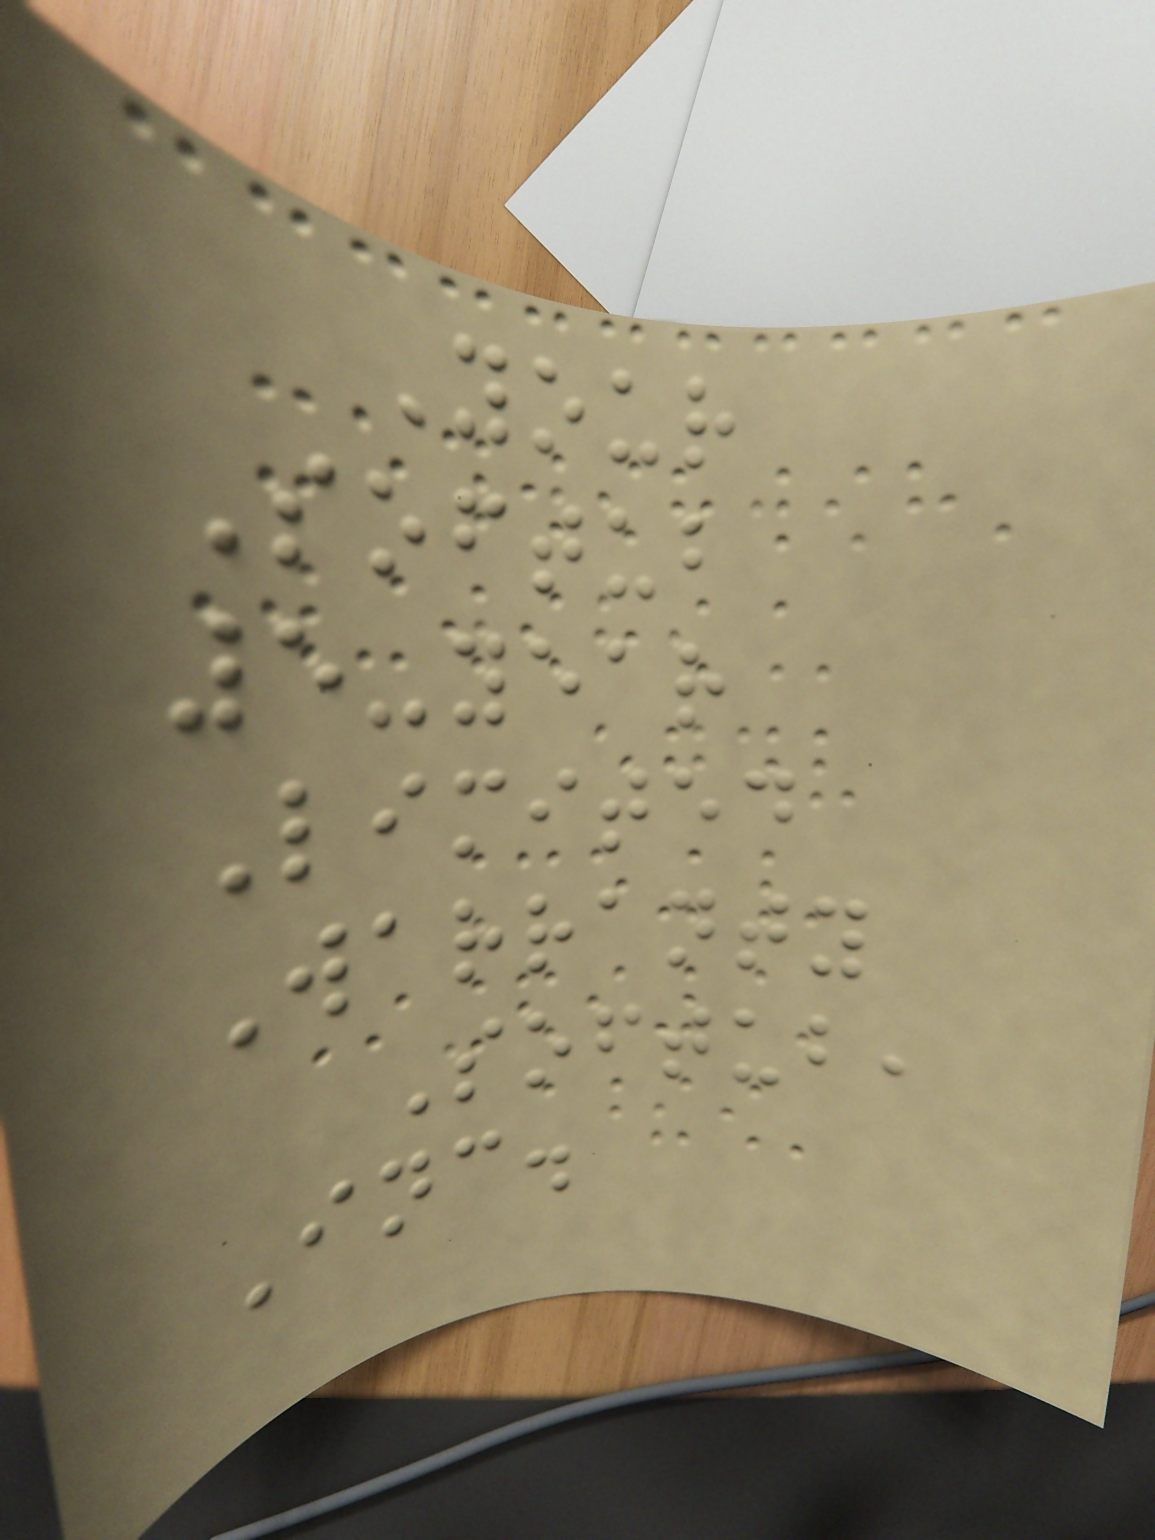Your
Softub
5-year
Limited
Warranty
Softub,
Inc.
